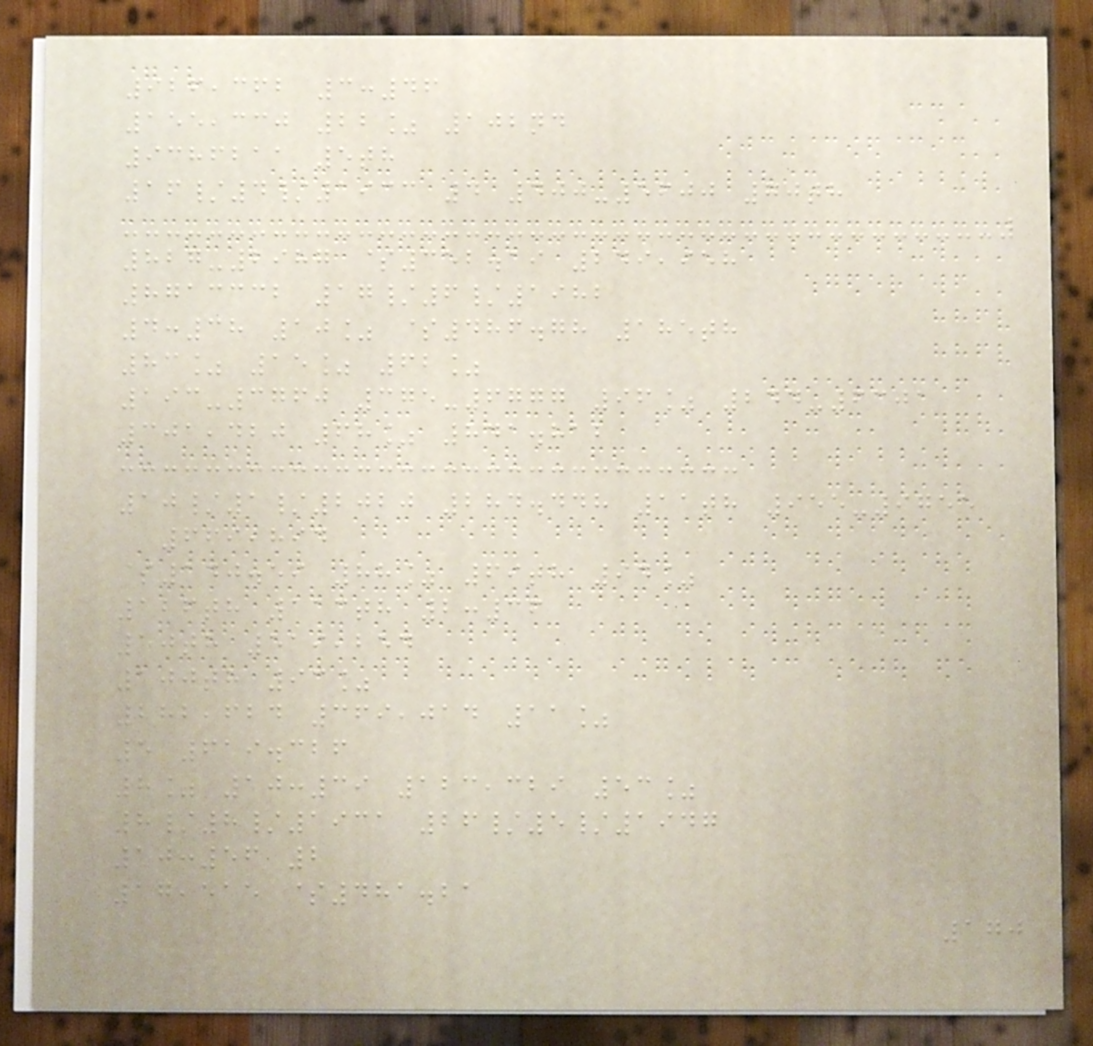926,362 3:46
155,330 22% 102nd
9386211 5th
16/4/1933 4 400-5600 70th
827-2987 $352.19 249,958
8713332 17/6/1982
4:38 10% $486.78 185th
83% 15% 62%
193-3760 375-6777 96% 244-6301
301,420 68% 841.812
10/1/2020 284.448 11th 955-9755
669,894
$140.59 88% 69th 94%
126th 113th 2:36
50th 519,254
100th 93%
282,624 369,014 11%
5 619.326
8% 10:39 123,329 53%
8/8/1931 26/5/1947
10:56 2
17,515 $481.21
170
